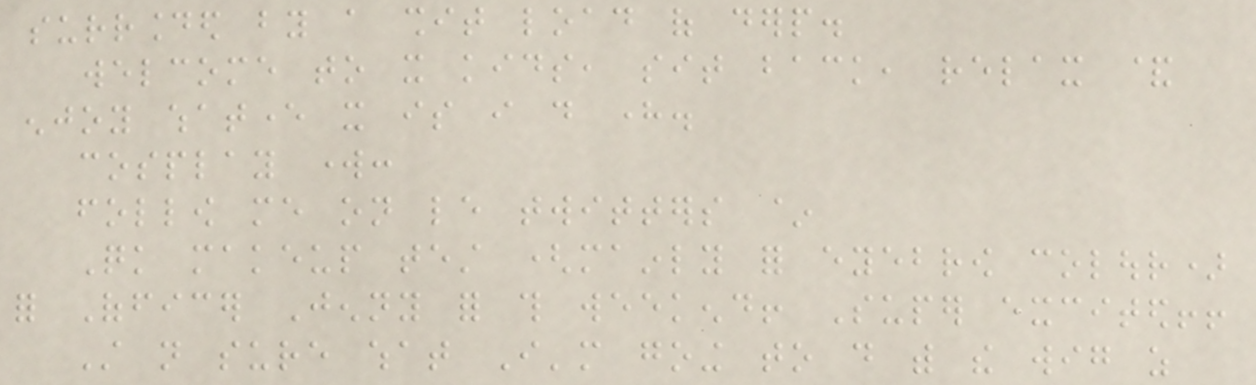surrounded by a shit load of derp.
welcome to it kids, sit back, relax &
enjoy whatever it is i do here.
cosplay work:
follow me on le twitters ~
Quick makeup test (mainly for eyebrow colour)
for Officer Jenny for this weekend! Super excited!!
Still not sure what I'm going to do with the wig as
